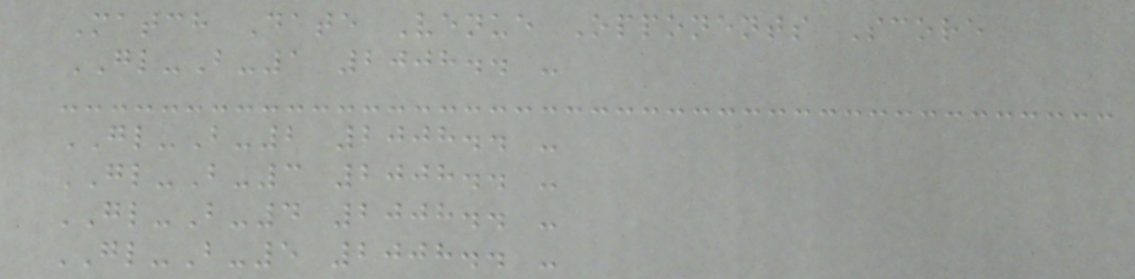Match Date Venue Opponents Score
GL-B-1 2008.. -
GL-B-2 2008.. -
GL-B-3 2008.. -
GL-B-4 2008.. -
GL-B-5 2008.. -
